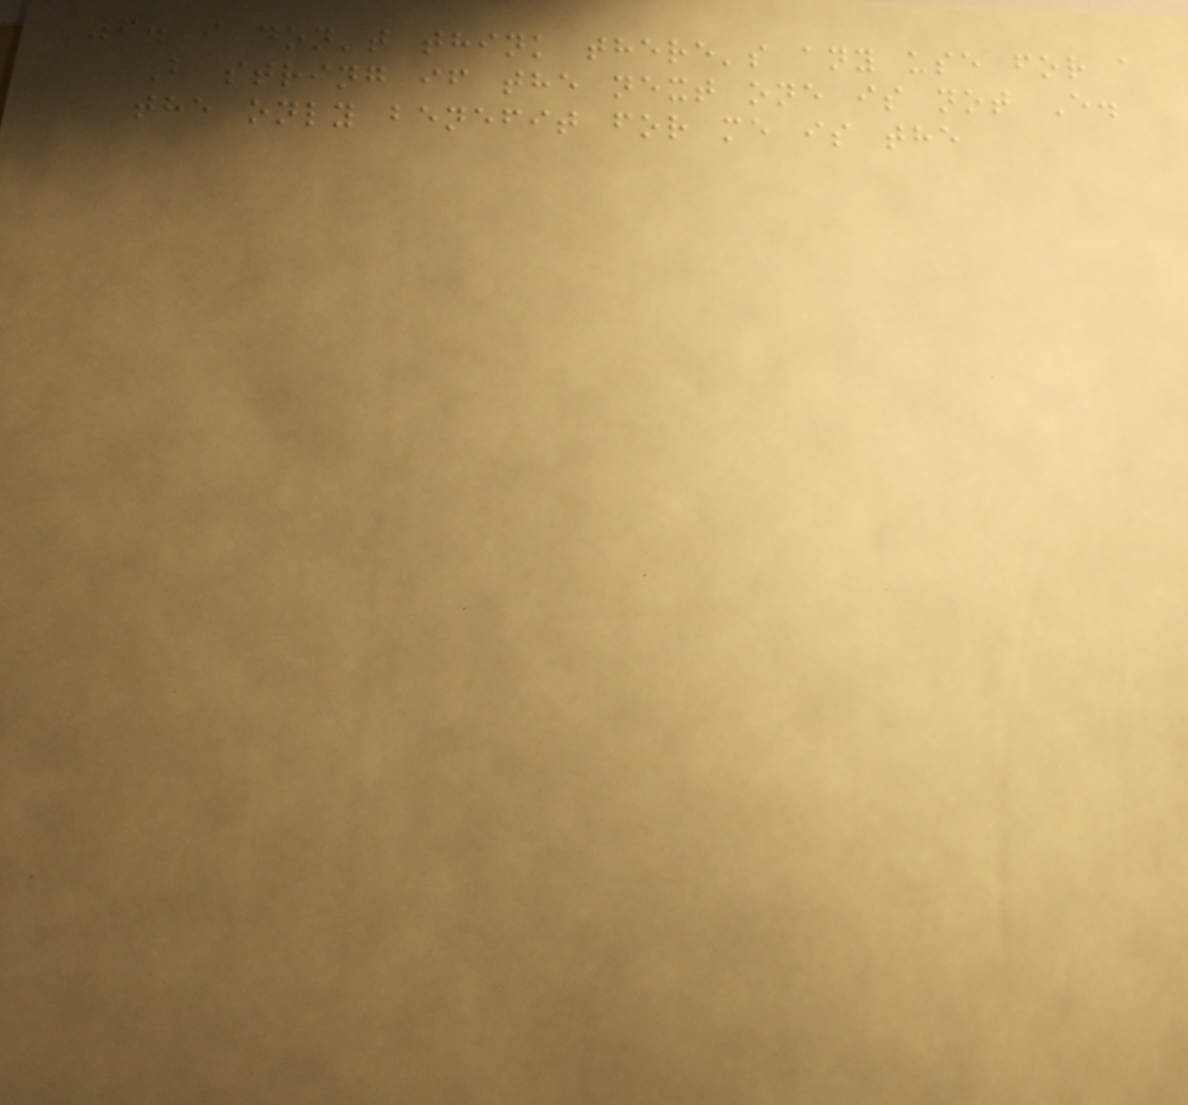6. i don't think there's any use for a
B string if the next one is not E.
the only benefit for me is the
